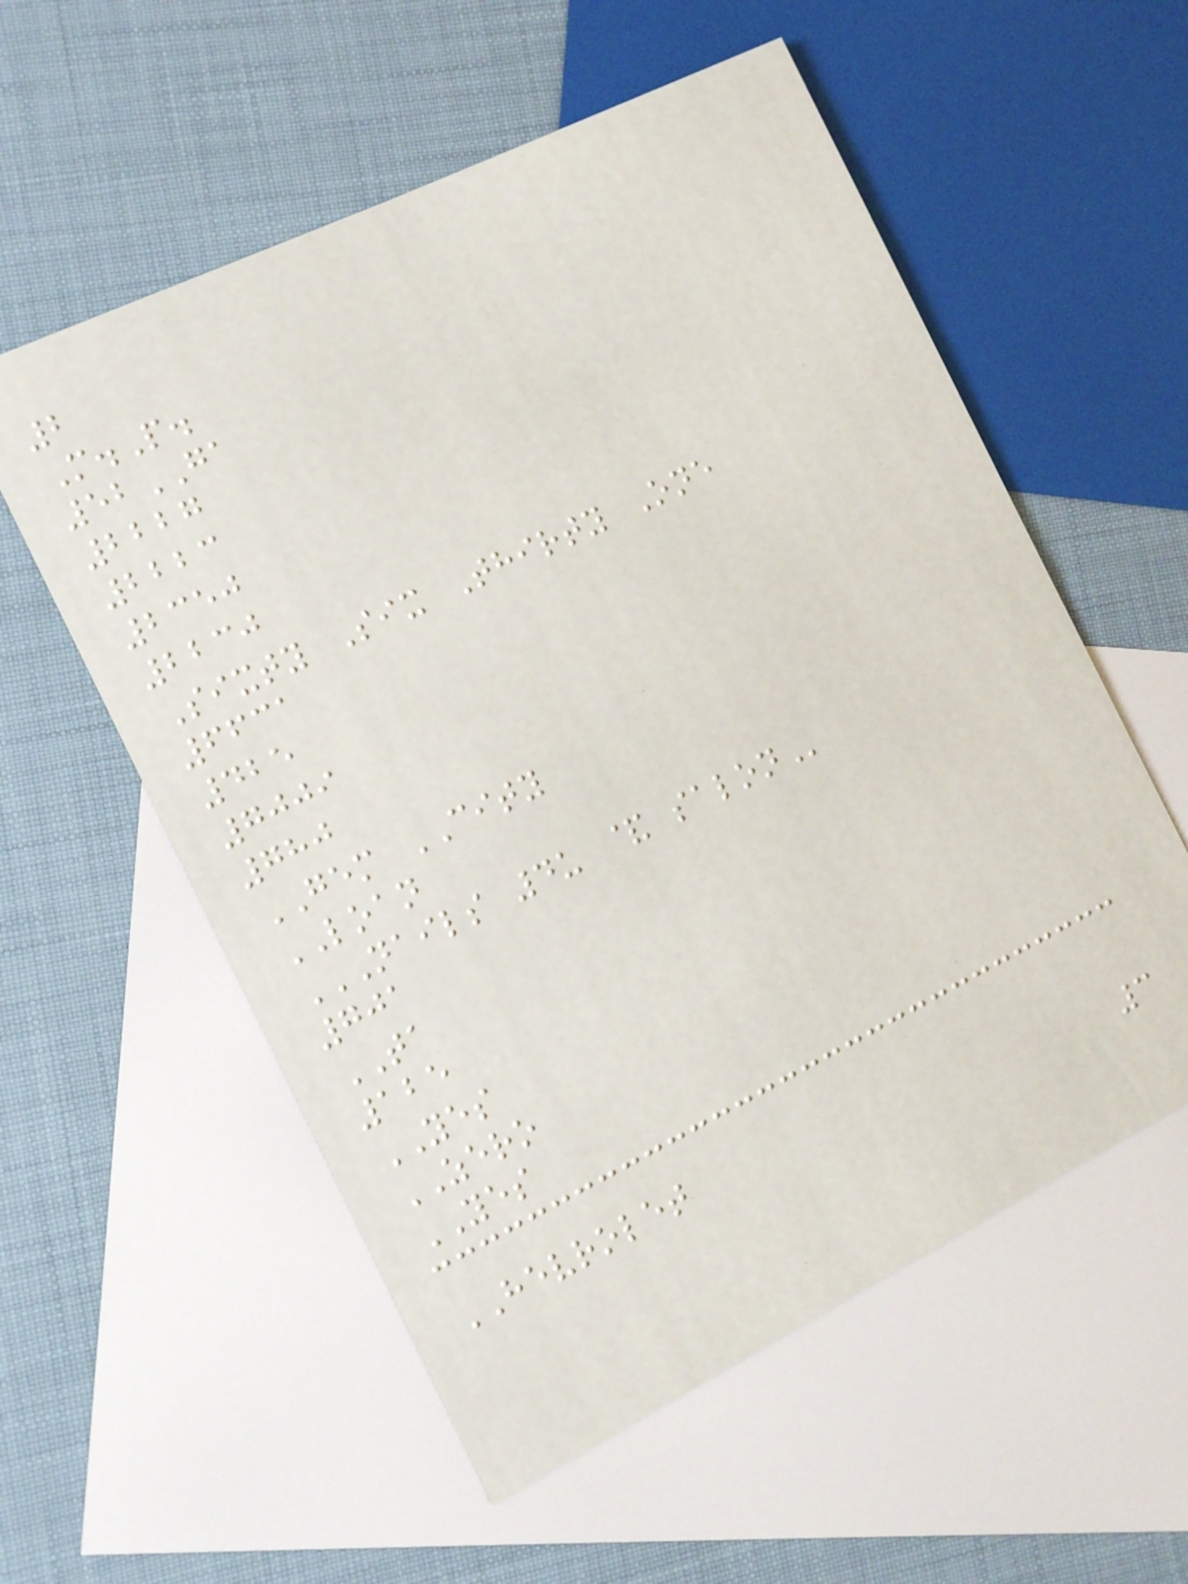2
M.P.
52GA
2227
2223
2350
2230
Sixty Six Thirty One
6631
425
7009
780
GEM CITY
LOAN
NAILS 4U & SALON
701
TA
125
YES
ZERO
YES
HEVROLET
3
